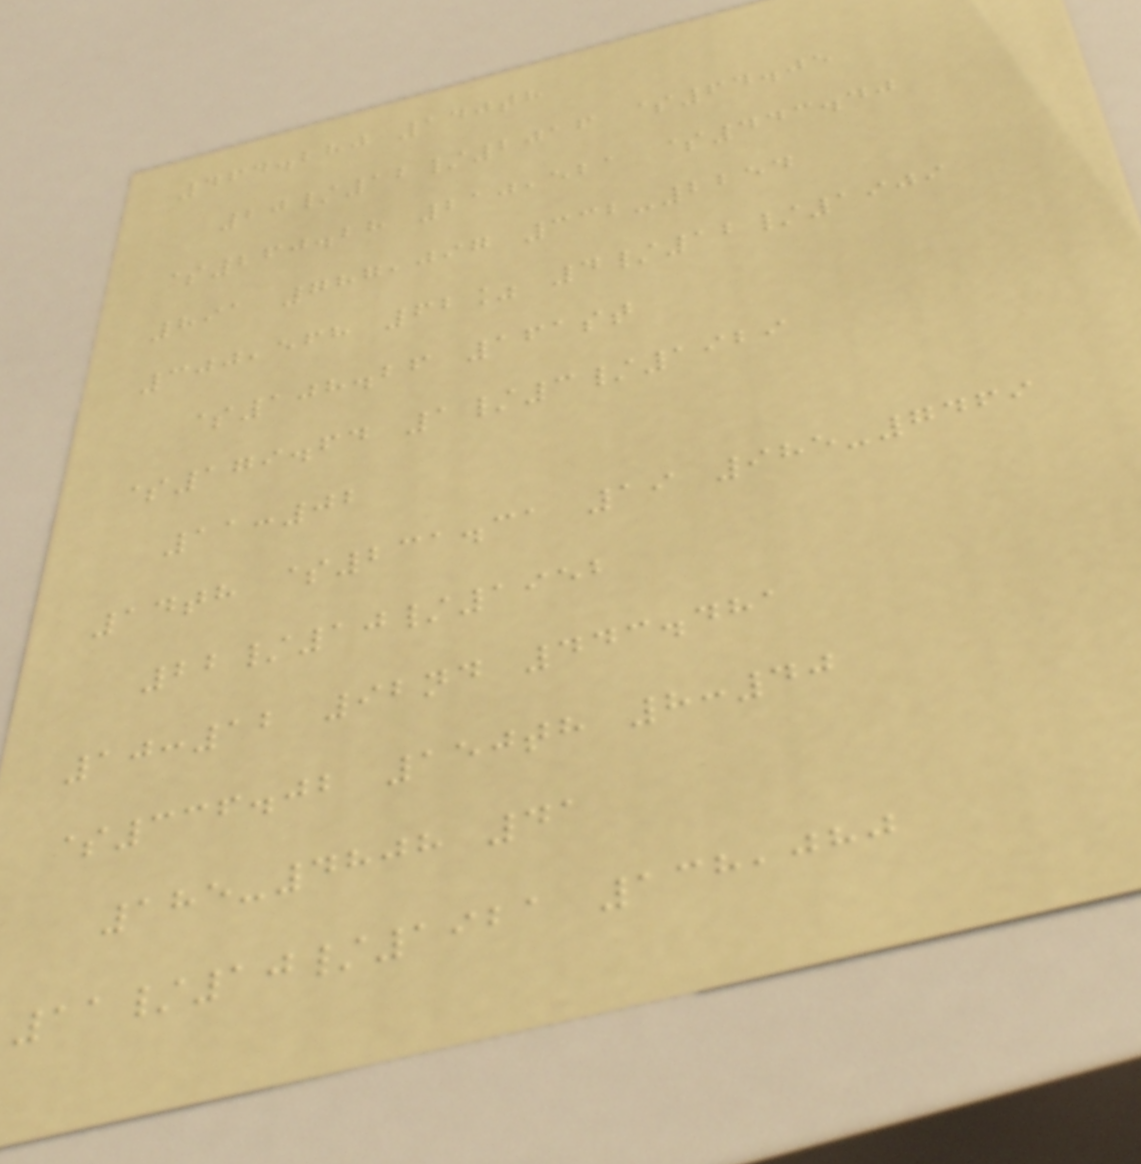464.280 140th
20/12/2016 $64.05
$260.28 210,521 $443.40
891 787,097 332-2254
300,568 62% 4/12/1909
$108.26 161st
$179.64 1/3/1929
11:02
14th $231.31 19 985-7469
22/10/1952
10:12 92nd 443.481
$336.02 150th 8:40
185-4808 41
11/10/1921 138,080
